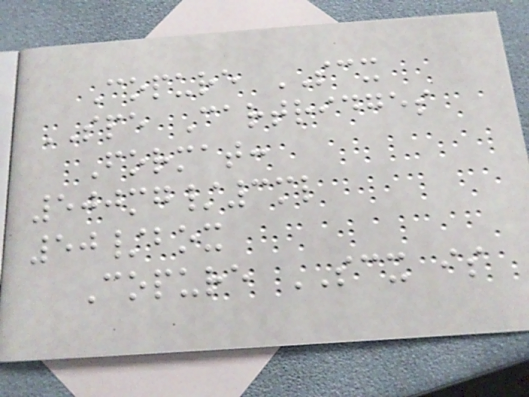Copure SCX
SPE Cartridges
Format:
500mg/3ml
50/box
Copure SCX is
